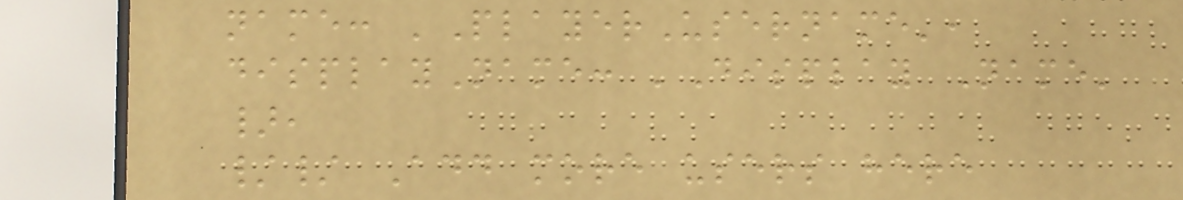name: 'PlayerUsername',
displayName: 'Display Name'
},
// Add more users here
